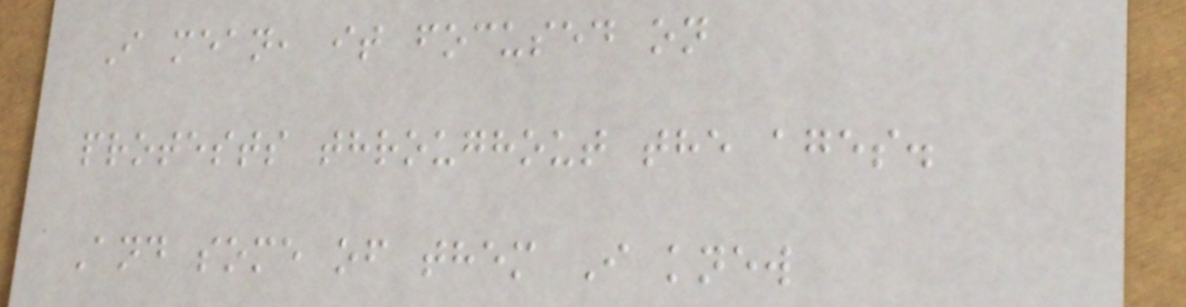I mean, it focused on
protests throughout the ages.
And some of them I knew
